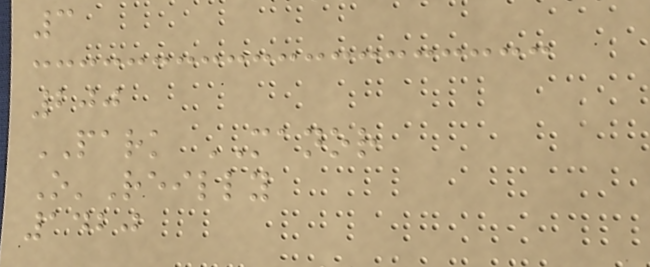3
200
PARK MANOR
O'Reilly
1420
